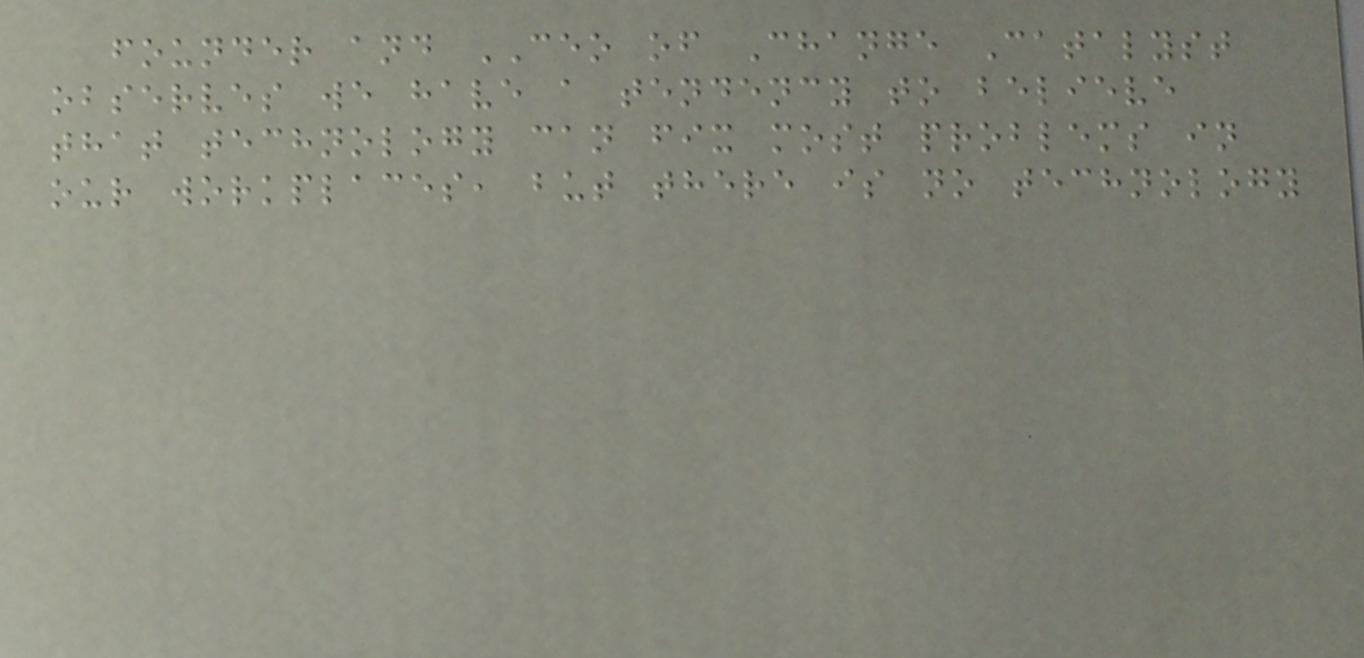founder and CEO of Change Catalyst
observes we have a tendency to believe
that technology can fix most problems in
our workplaces, but there is no technology
